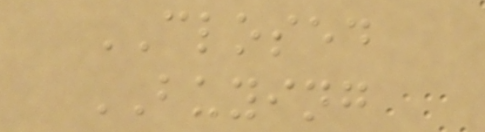CLOSED
BUYING
